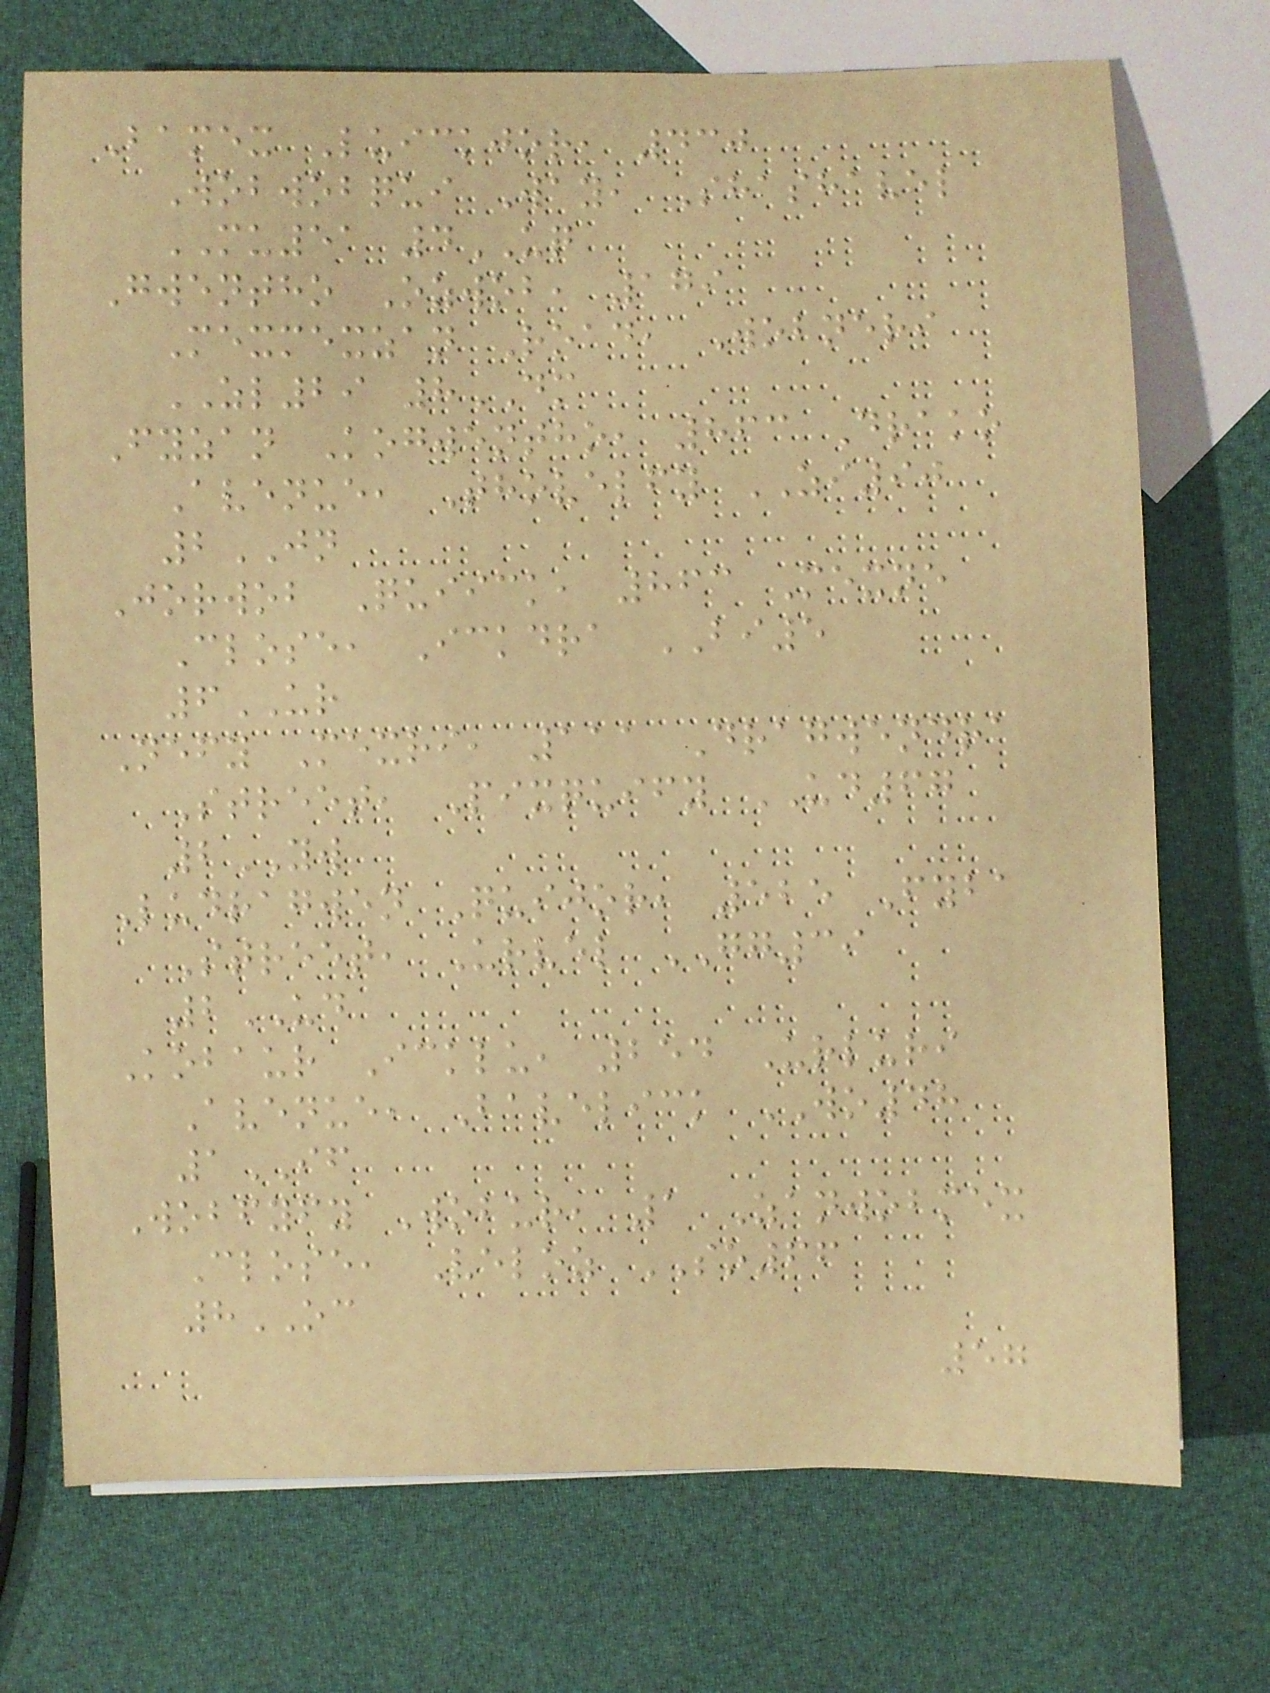Bamex Luickjor, 430
Wobwobqui Way, Shashavel
MU51 4UQ
Gwentho Ozwob, 179
Mexmexzan Road, Wobneri
ZL29 8DM
Fyzan Kogwentho, 863 Drako
Avenue, Thovelfy ZI90
2JN
Jorwob Quiick, 863 Mexne
Close, Ickdra BI5
6UR
Nefy Mexri, 111 Dragwendra
Street, Pixquify UD67
2YW
Ludragwen Quijor, 525 Fyba
Street, Urvel GG39
2UD
Kobaur Icklu, 254 Urluri
Avenue, Bavelick WO48
1IF
Wobfyfy Wobur, 1 Zanwobmex
Close, Veloz SO66
8OC
57
